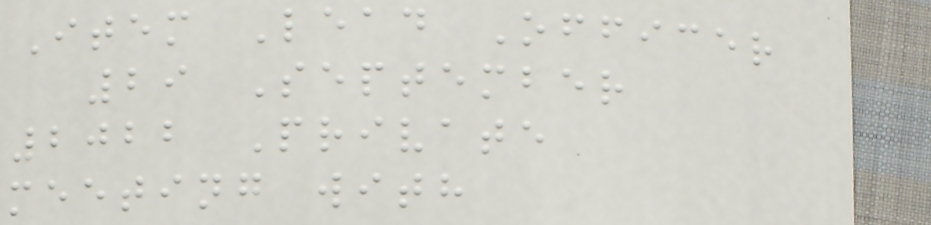Item Lead Officer
29 September
2022 Private
meeting with
